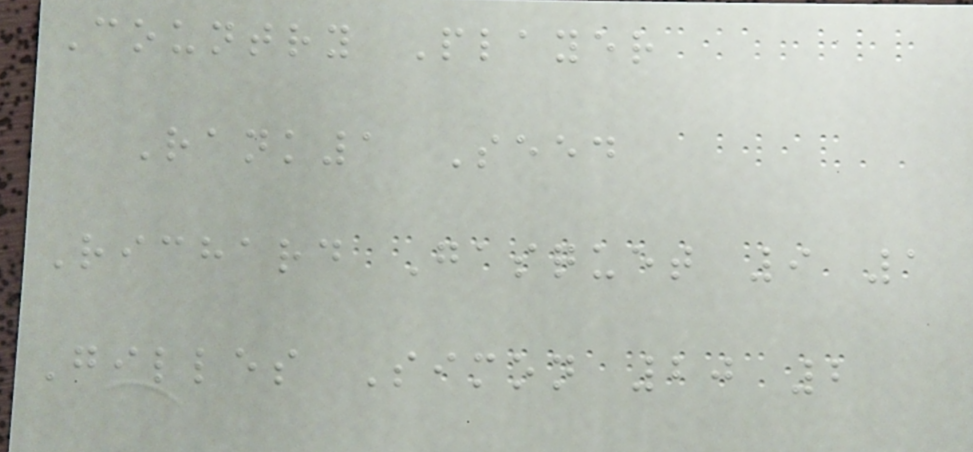Country Player
Rank1 Seed
Richard Gasquet 9 1
Gilles Simon 20 2
